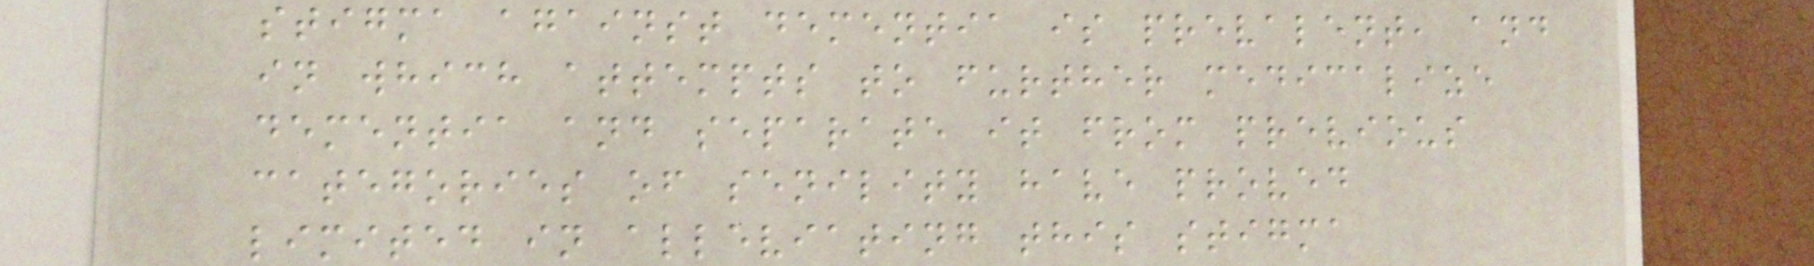stigma against dementia is prevalent, and
in which attempts to further medicalize
dementia and separate it from previous
categories of senility have proved
limited in alleviating this stigma
